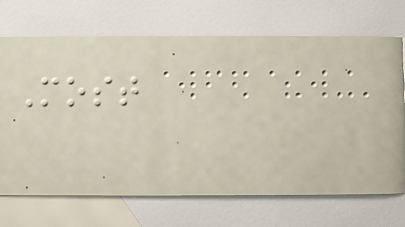Most
